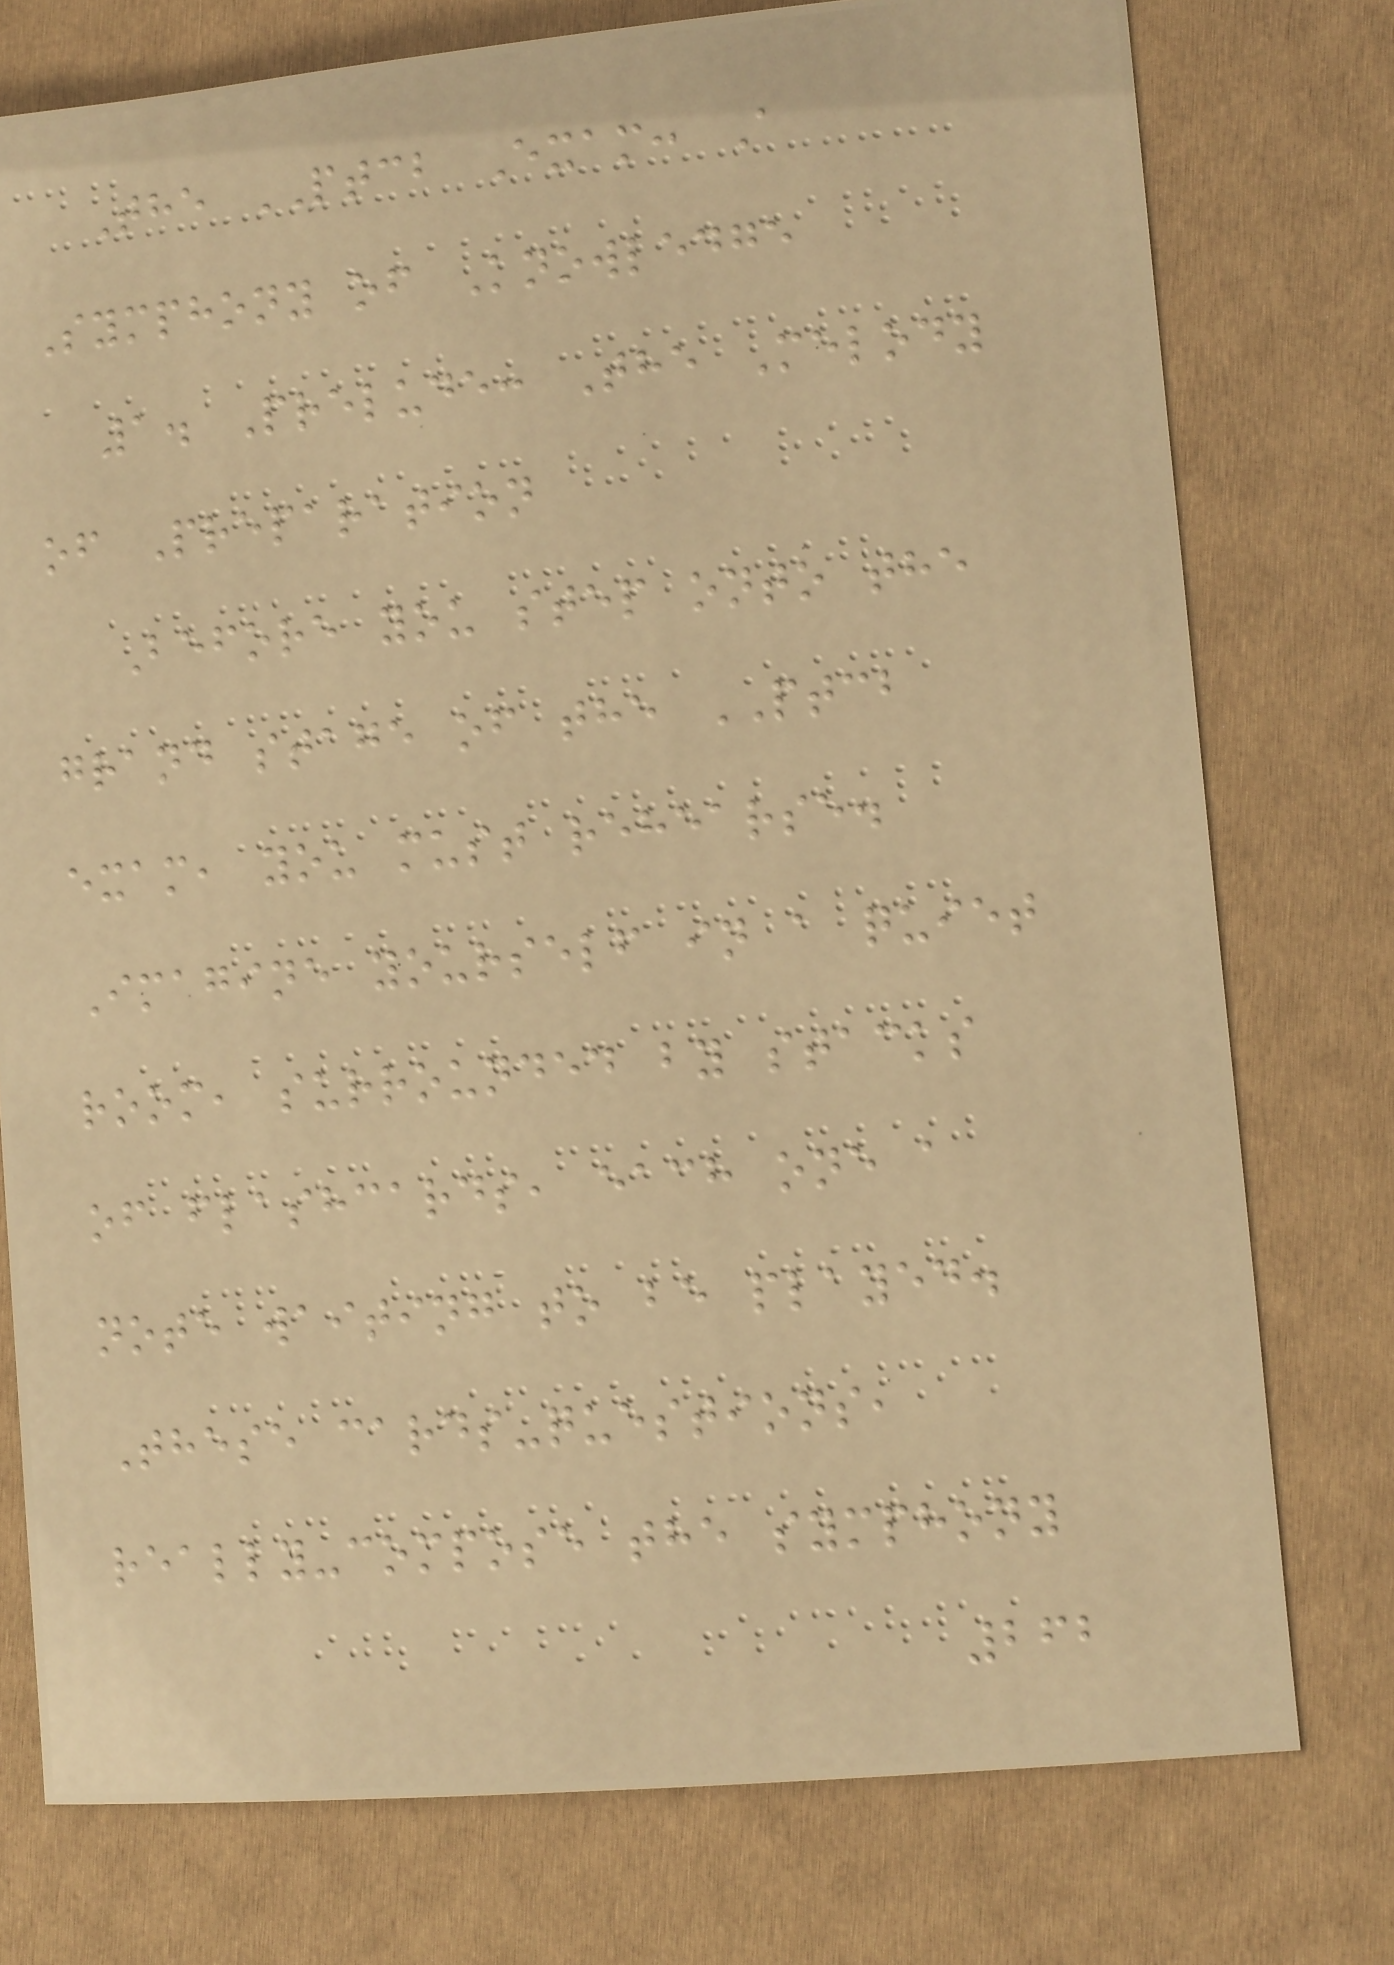The PTCB Exam: A
Symphony of Knowledge
1. Prelude: The Melody
of Preparation
Before you step onto the
grand stage of the PTCB
exam, you must rehearse.
Imagine yourself in a quiet
room, surrounded by stacks
of flashcards, each one a
note waiting to be played.
These cards-questions,
really-compose the symphony
262
